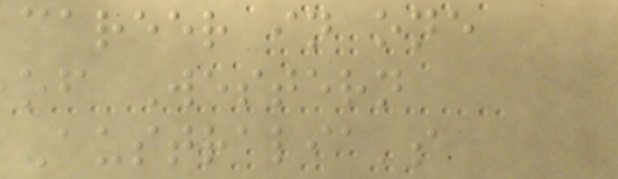career in one
of Western
Australia's
